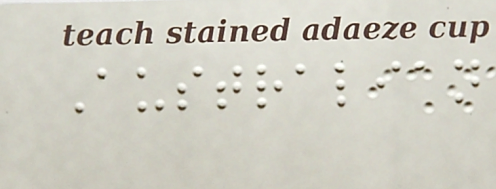Australian
